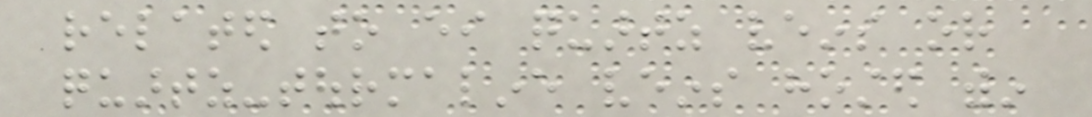related to either quartz veins or
quartz-tourmaline veins hosted within
